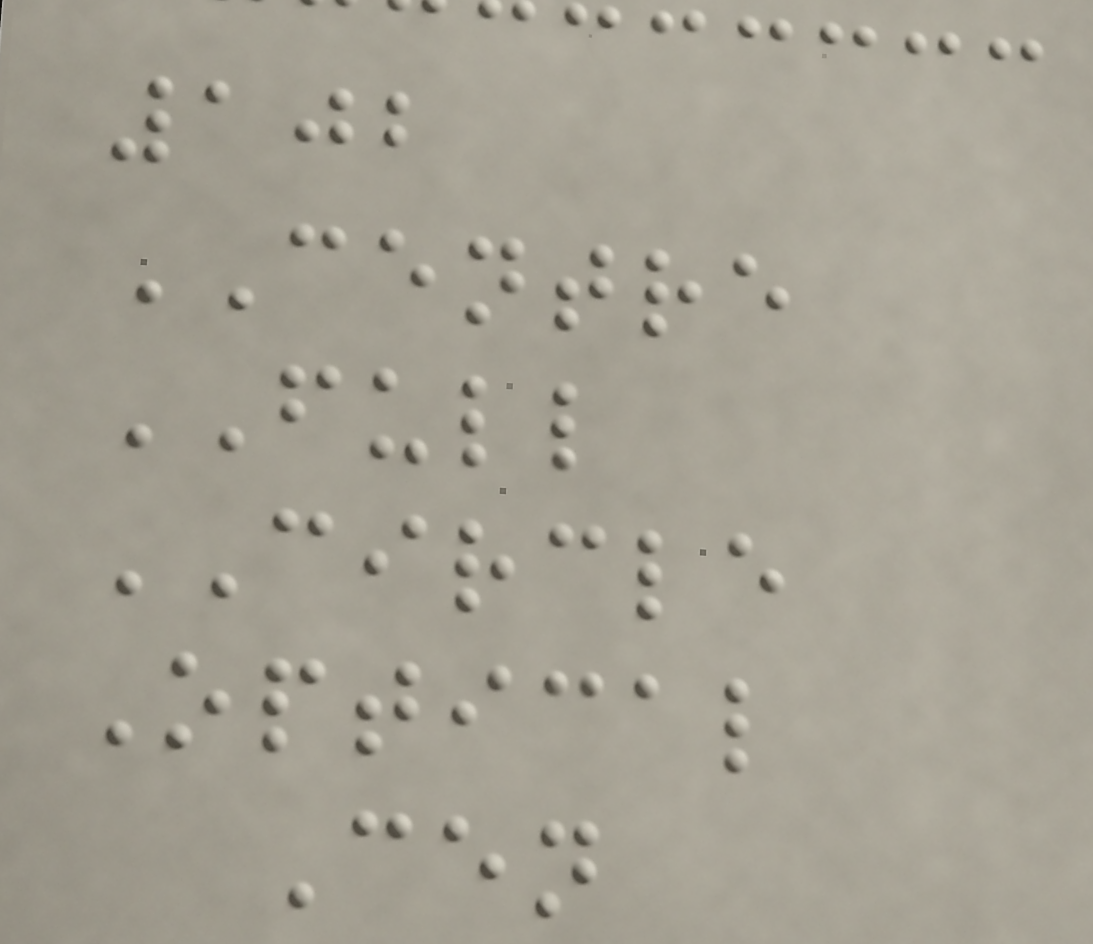102
CENTRE
FULL
CIRCLE
Optical
Cen
